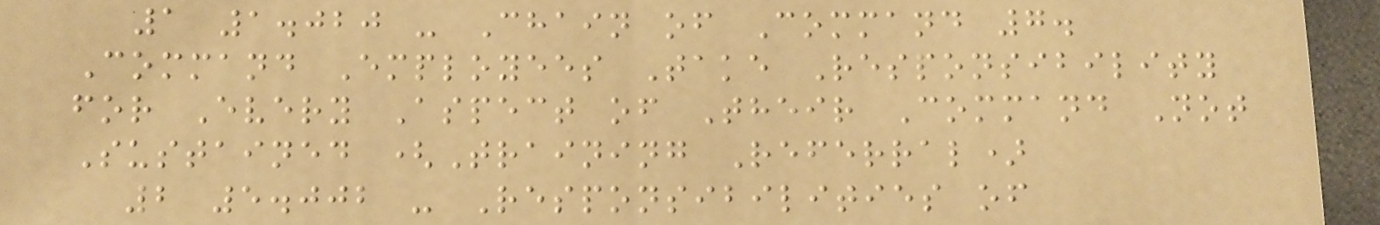1 1.020 - Chain of Command 7.
Command Employees Take Responsibility
for Every Aspect of Their Command Not
Sustained (Training Referral)
2 5.002 - Responsibilities of
